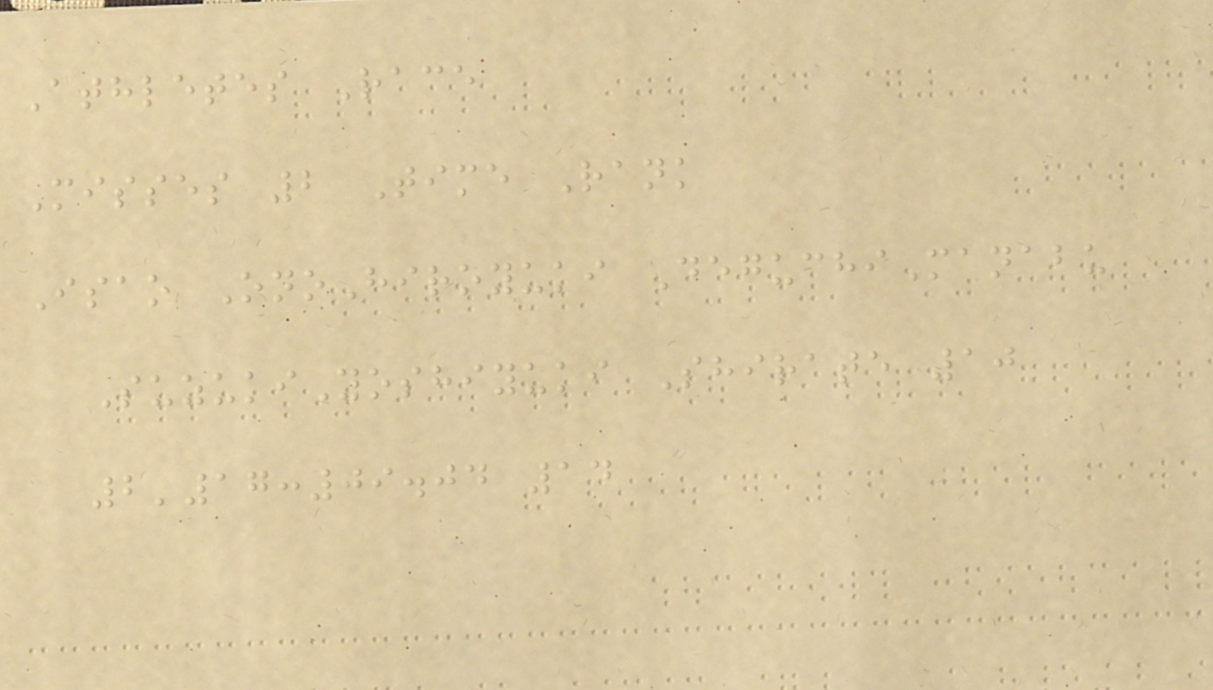Athletes Race
Misses 2 Time Rank
Isao OnoHiroyuki DeguchiManabu
SuzukiYoshiyuki Shirate 10
2'17:09.04 14
